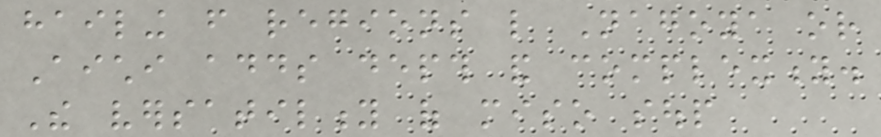hailing from regions like Nagoya or
Aichi adds depth and complexity.
The versatility of miso soup
